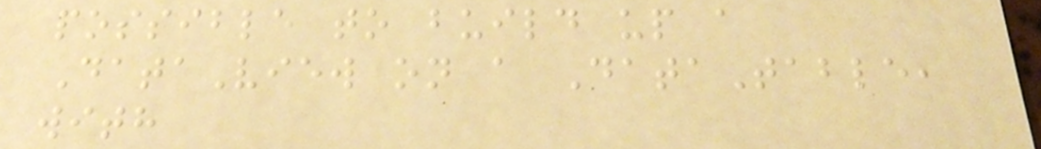possible to build up a
DataView on a DataTable,
with
